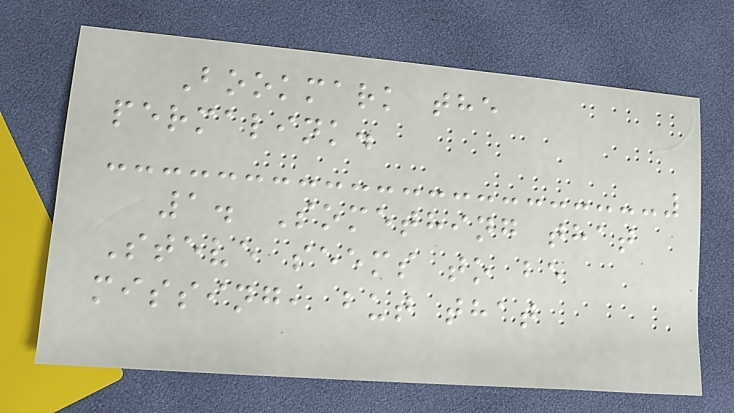Bookmark the
permalink.
1. Something that
Steve seems to be
missing, but that
